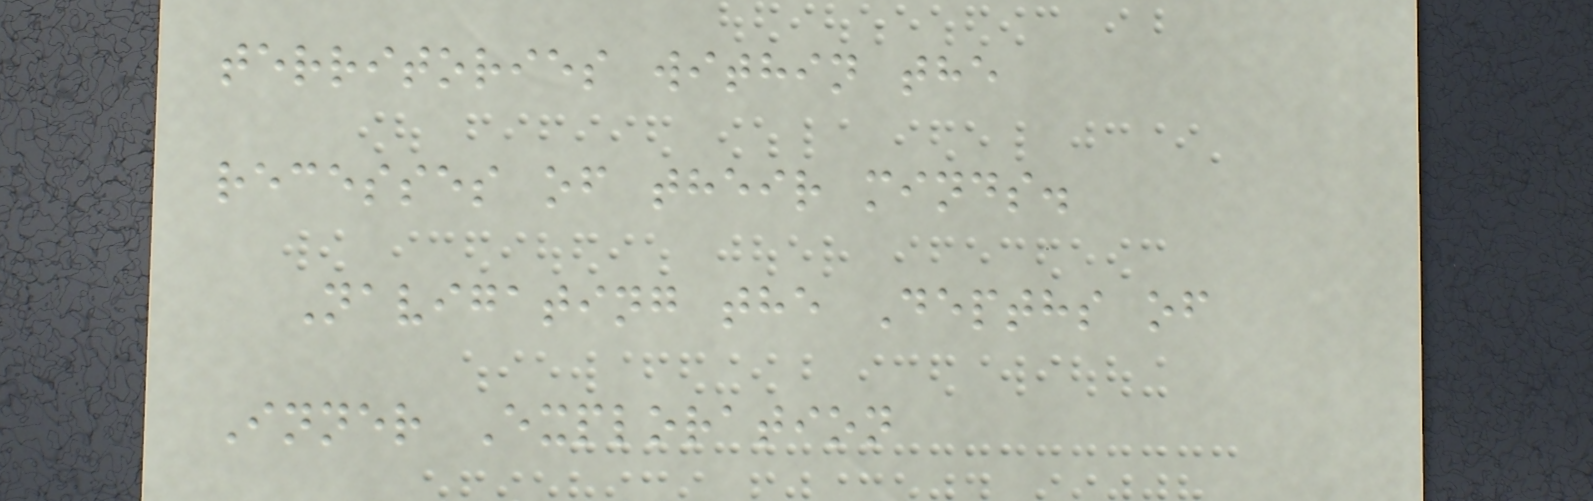territories within the
recesses of their minds.
Navigating the Depths of
Inner Exploration
